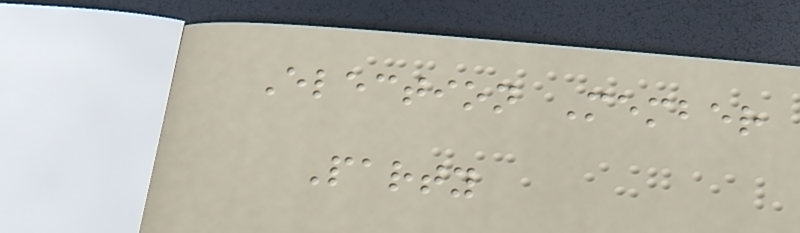Election Member
Party
